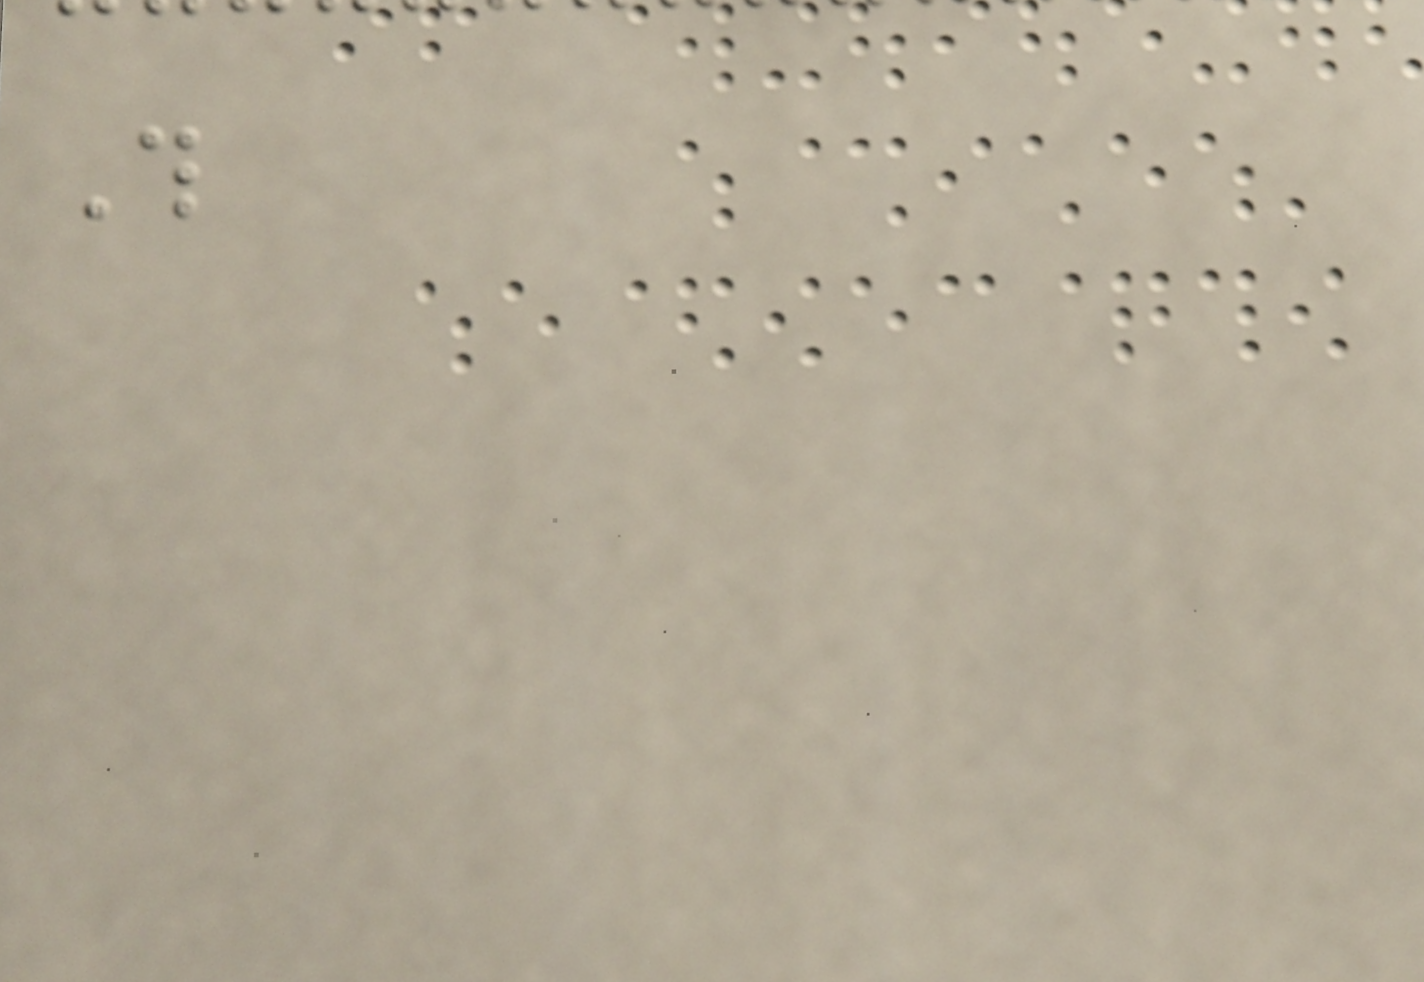This
